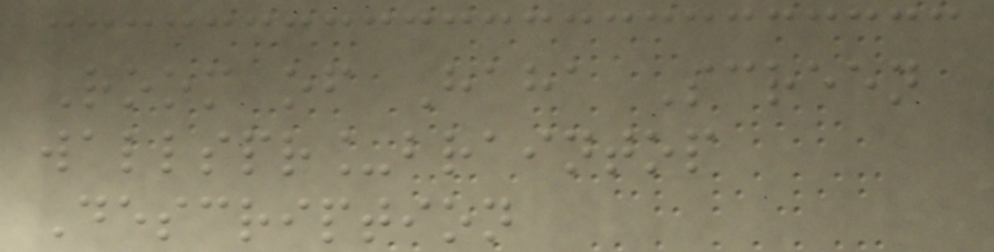Room of Haha Screen
wallspr_braintop
Description
